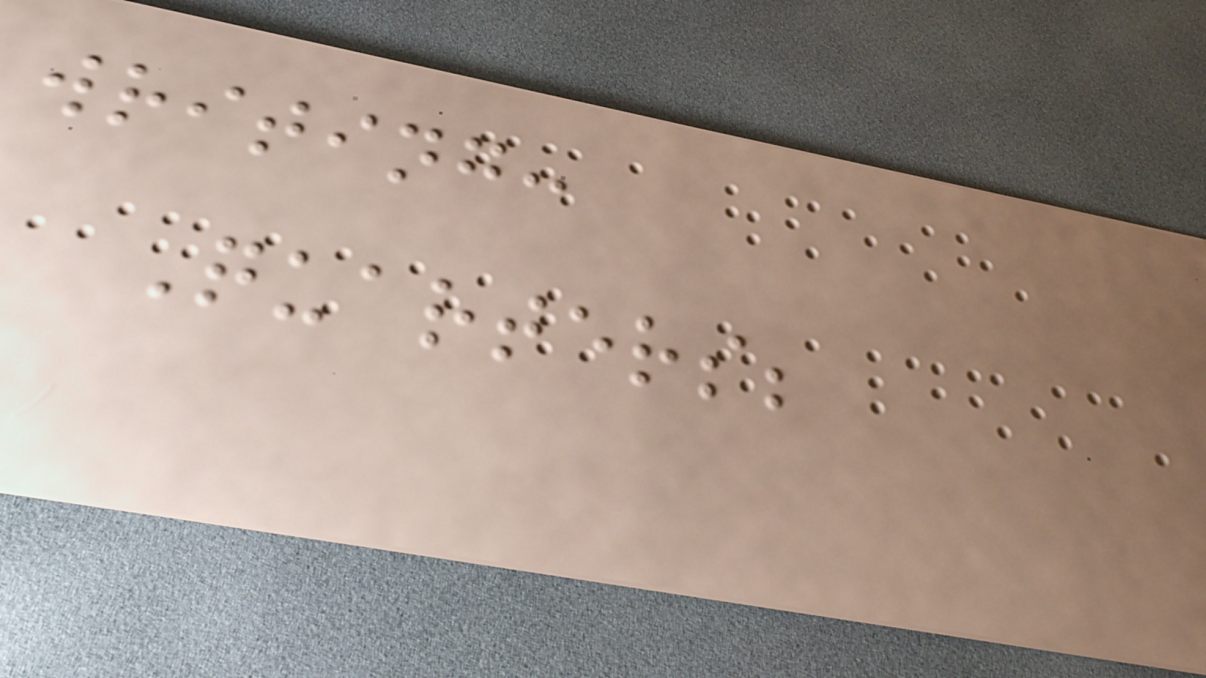writing:
Quarters;
